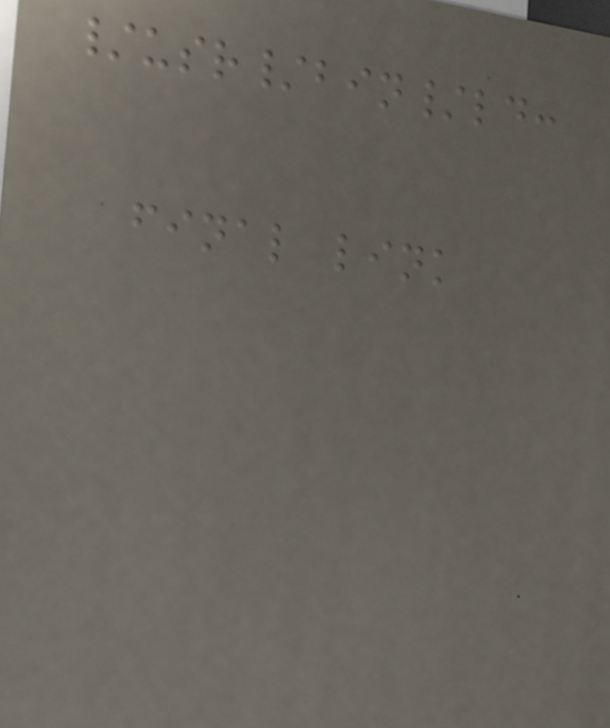/usr/bin/ld:
final link
